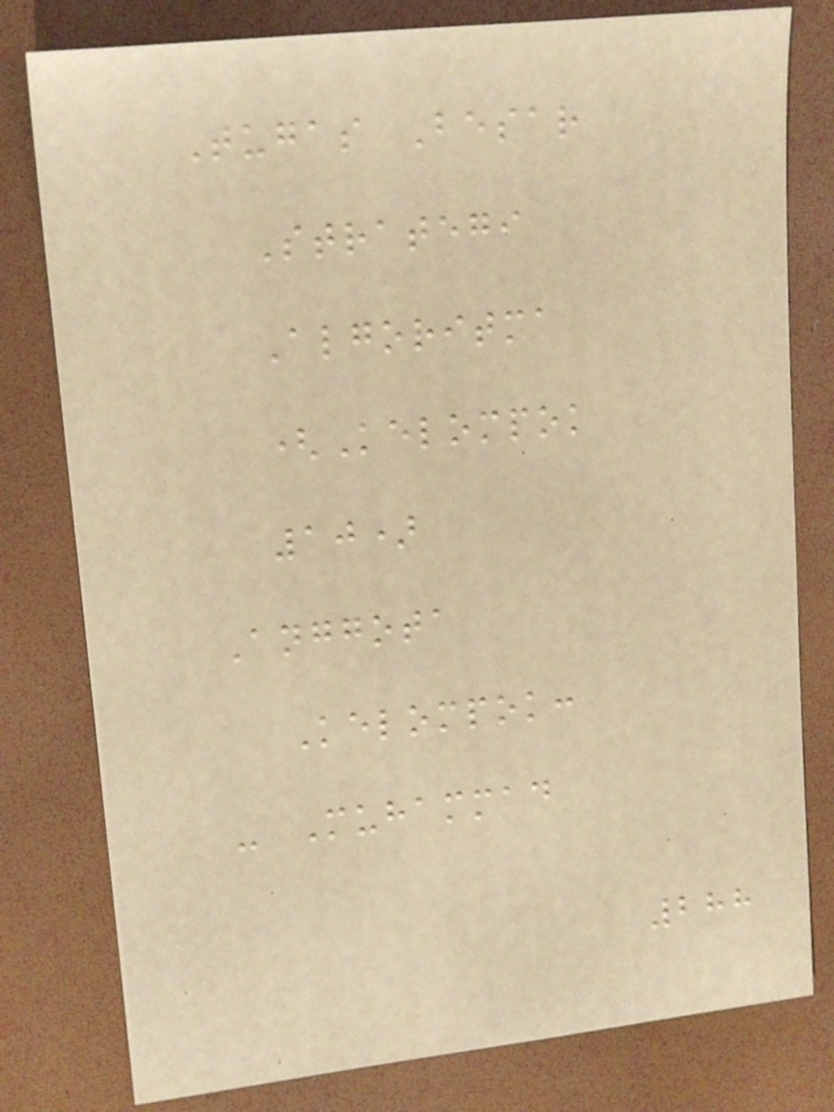Tugas Besar
Strategi
Algoritma
(Kelompok
10)
Anggota
Kelompok:
- Muhammad
288
